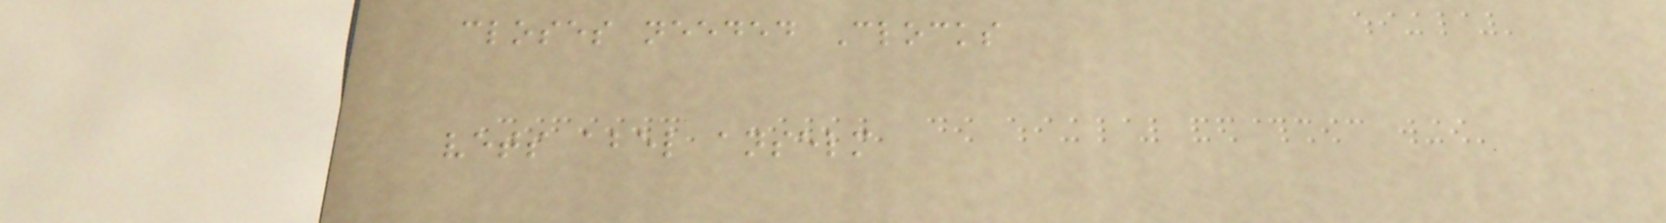closes needed Clocks
vets abel anselm
